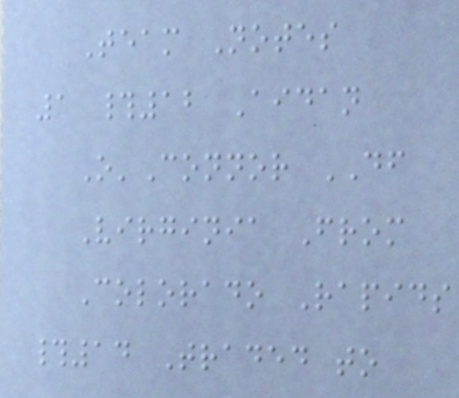Team Notes
1 #12 Aidan
O'Connor DF
Virginia From
Colorado Rapids
#14 Traded to
